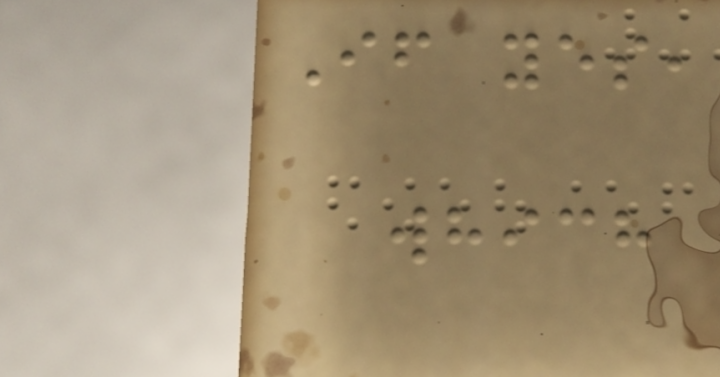If yes,
which
